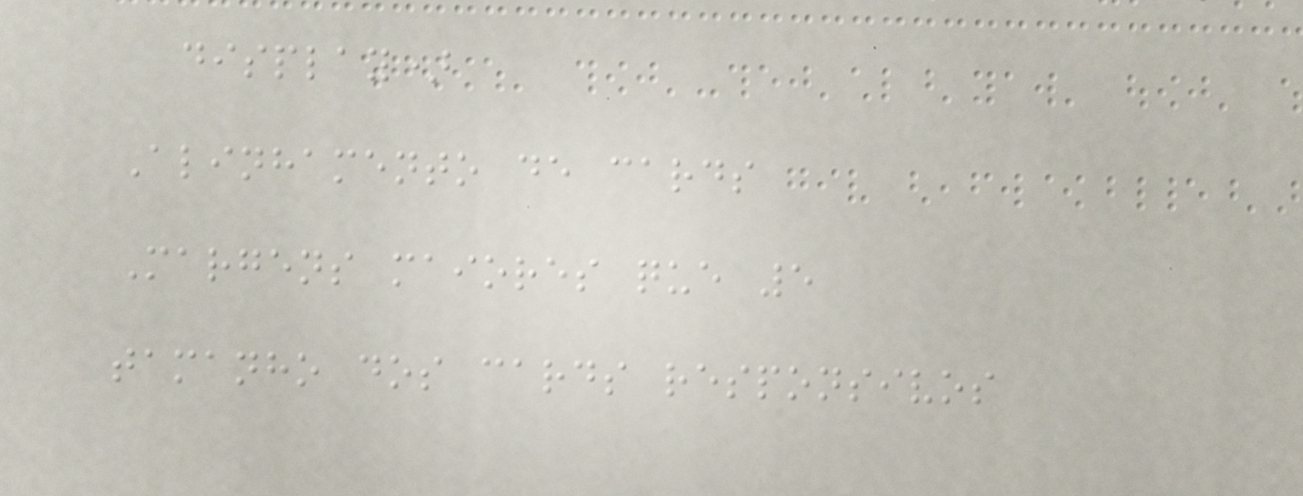display)
Alinhamento de cards
Margens maiores que 5
tamanho dos cards responsivos
